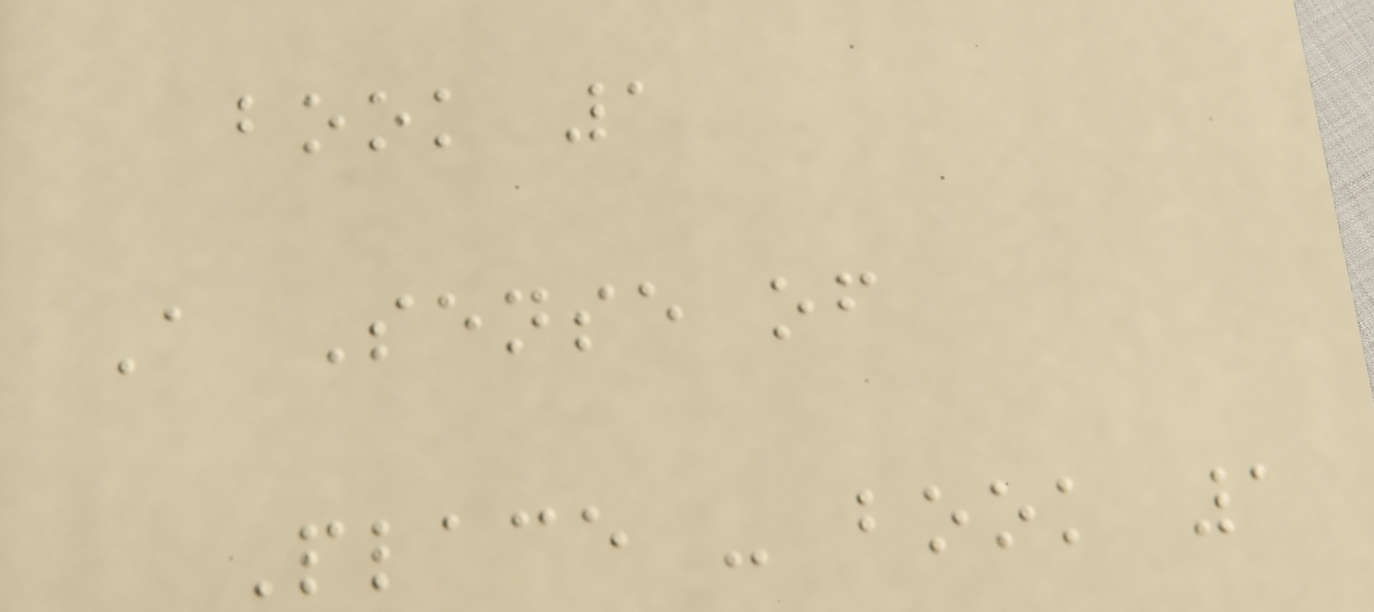book 1
A Sense of
Place - book 1
